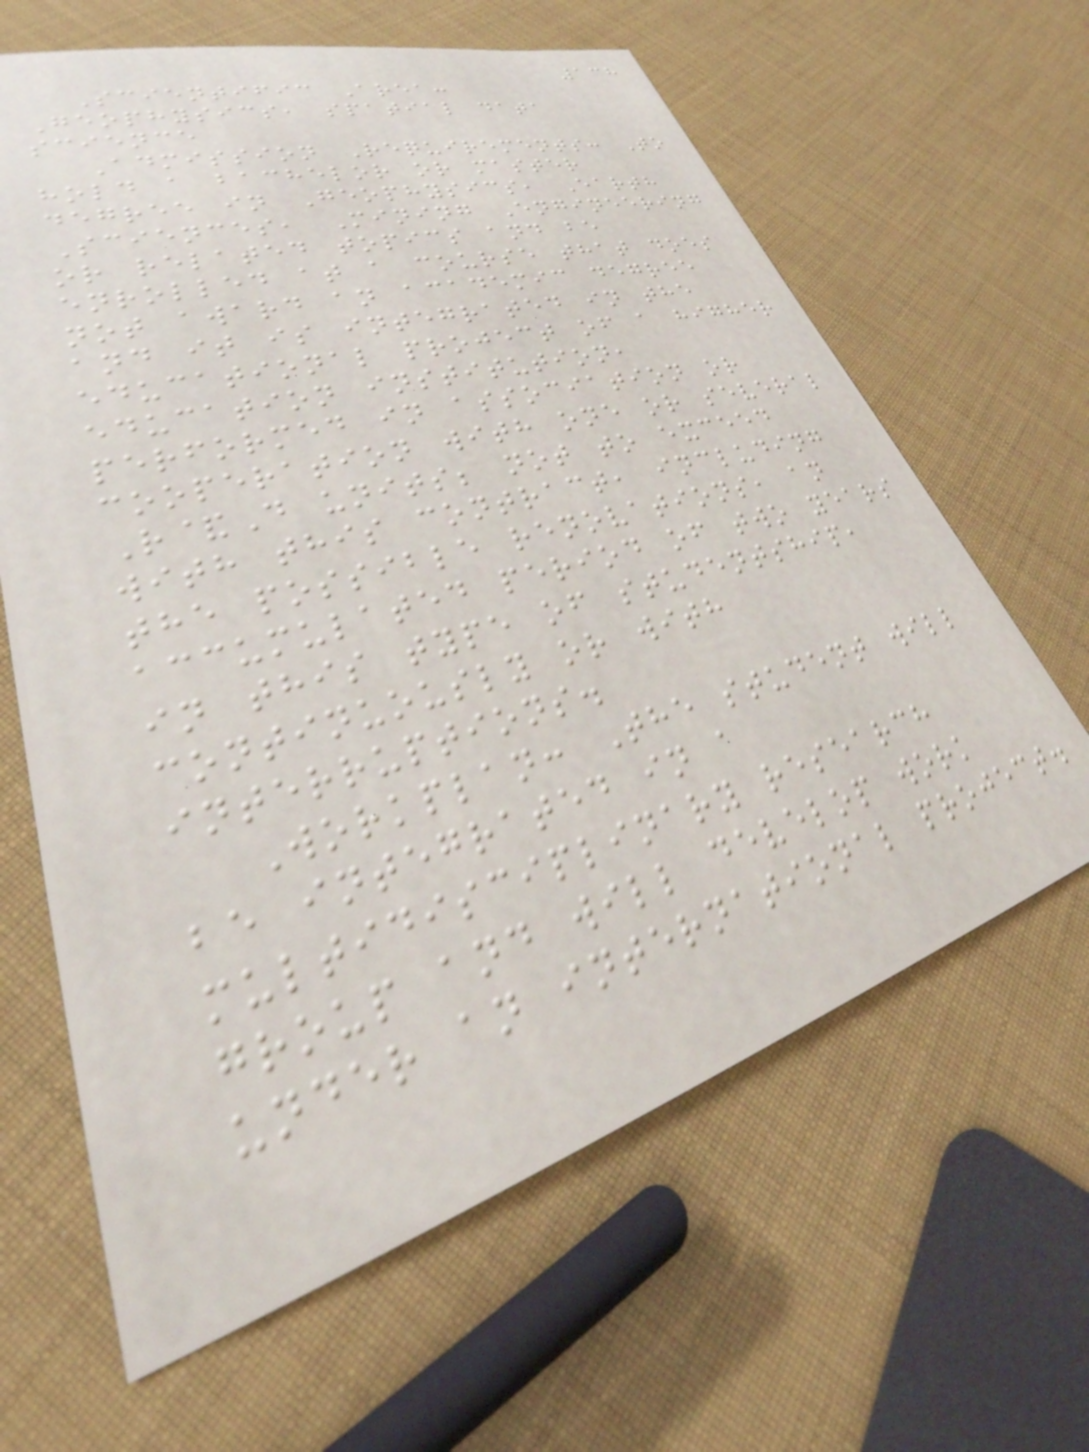138
Scientific Area:
Geophysics, spatial data
science
Admission Requirements: To
hold a bachelor or master
degree in Geophysics, Earth
Sciences, Mining Engineering
or related topics and be
enrolled at a course that does
not award an academic degree
and it is integrated in the
educational project of a higher
education institution,
performed in association or
cooperation with one or several
R&D units; not to exceed
with this contract, including
the possible renovations, an
accumulated period of two years
in this type of studentship,
continuously or with
interruptions.
Workplan: The student will
be integrated in a
multidisciplinary research
group and will develop work
under an international project.
